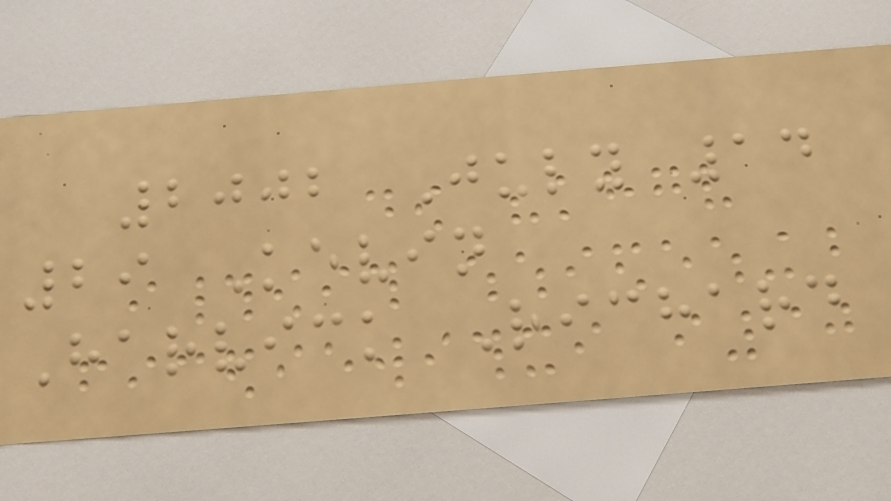2002 July 14
29 Kevin
Harvick Richard
